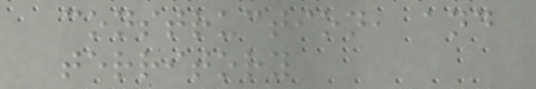construction, and
territory
